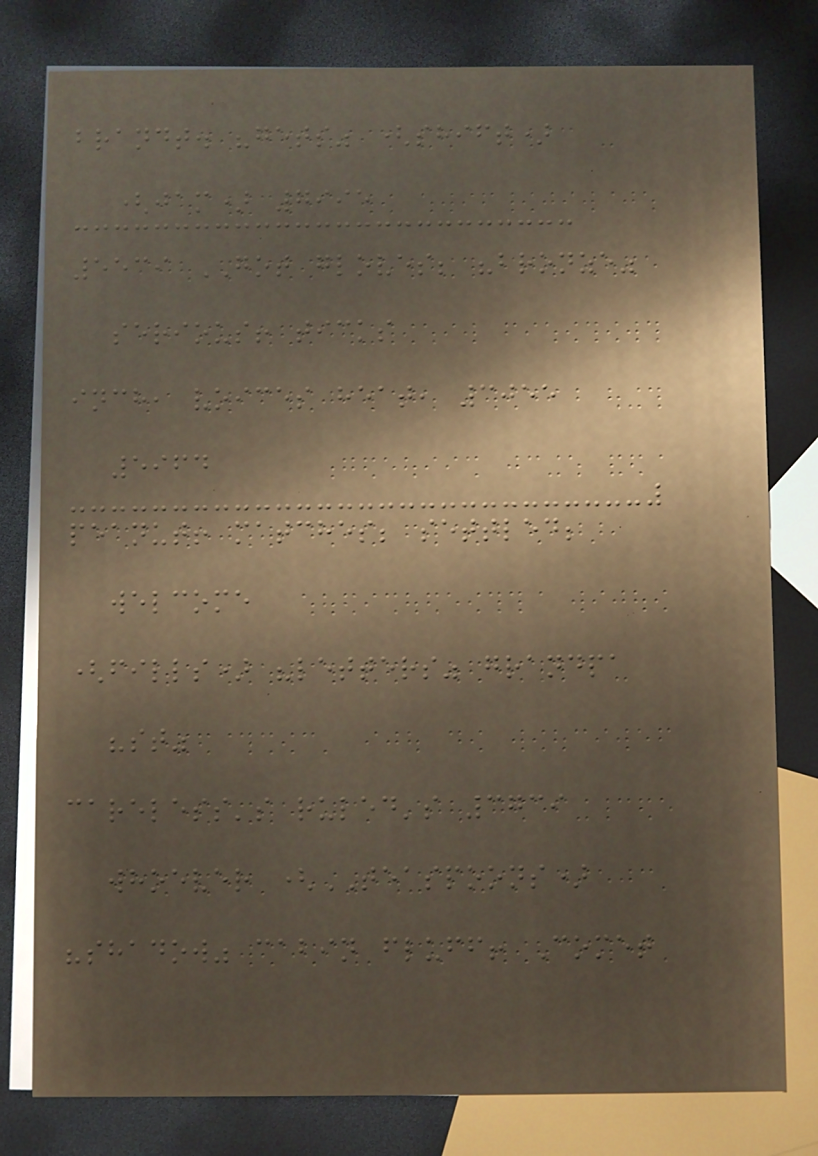brandt. "gets" (shift)
(jam) 7995
5539 GOT gloves; "bronze"
serious! ticks
inch, voices heat, 3055
5964
peanut! matches; settled;
welcome
(fills) "letters" grandpa
"st"
careless's ruled's 3739
whoever (TEASPOONS)
"shadow" cabin fluff! Comet
